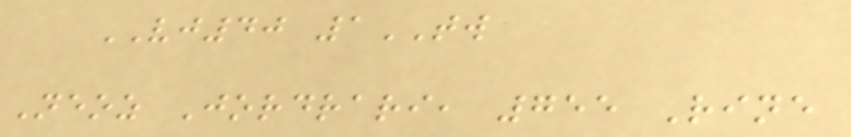VJ40 1TW
Neoz Jordrari, 755 Rine
